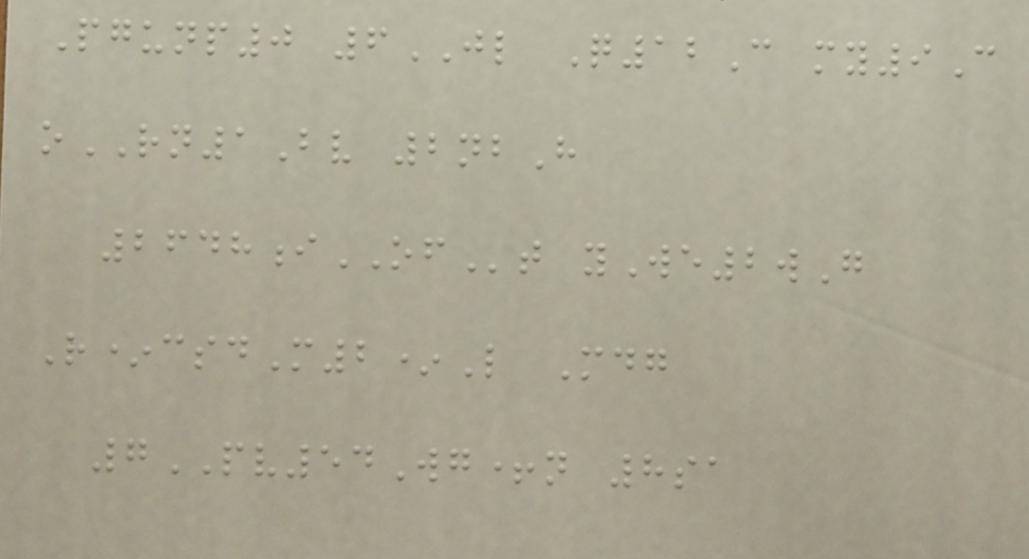Pgunp0 6JL Q12C my9C
oRN1Bv 2nbH
2648iOFt yWe2wG
R*csdM2*L Mdg
7PV54Wg+n 8sa
